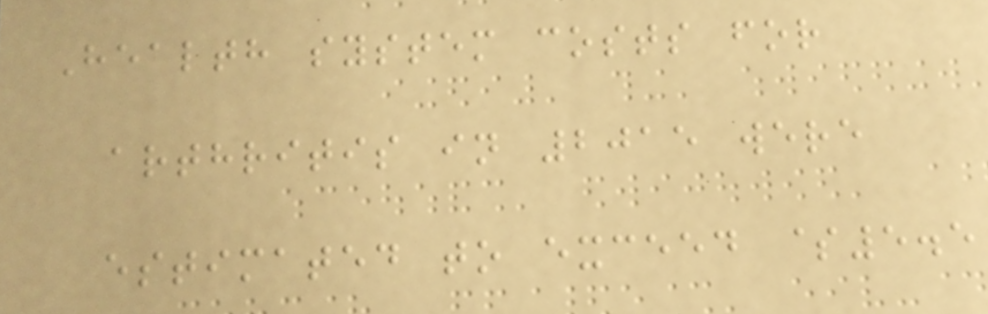Health system costs for
arthritis in 2015 were
estimated to exceed $5.5
